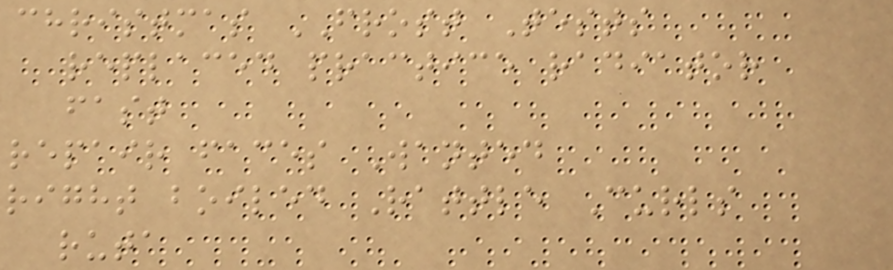christmas FROST Tests
replaced practice radiator
fast
repair faces Wanted
right boiled Rattle Curls
ruta
